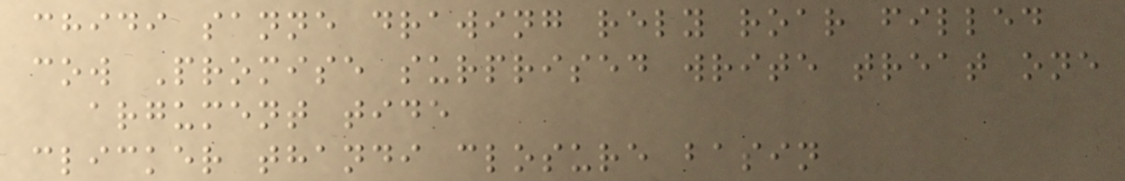chidi sanne drawing rely roar filled
cow Promise surprised write treat one
argument tide
clicker thandi closure basin
